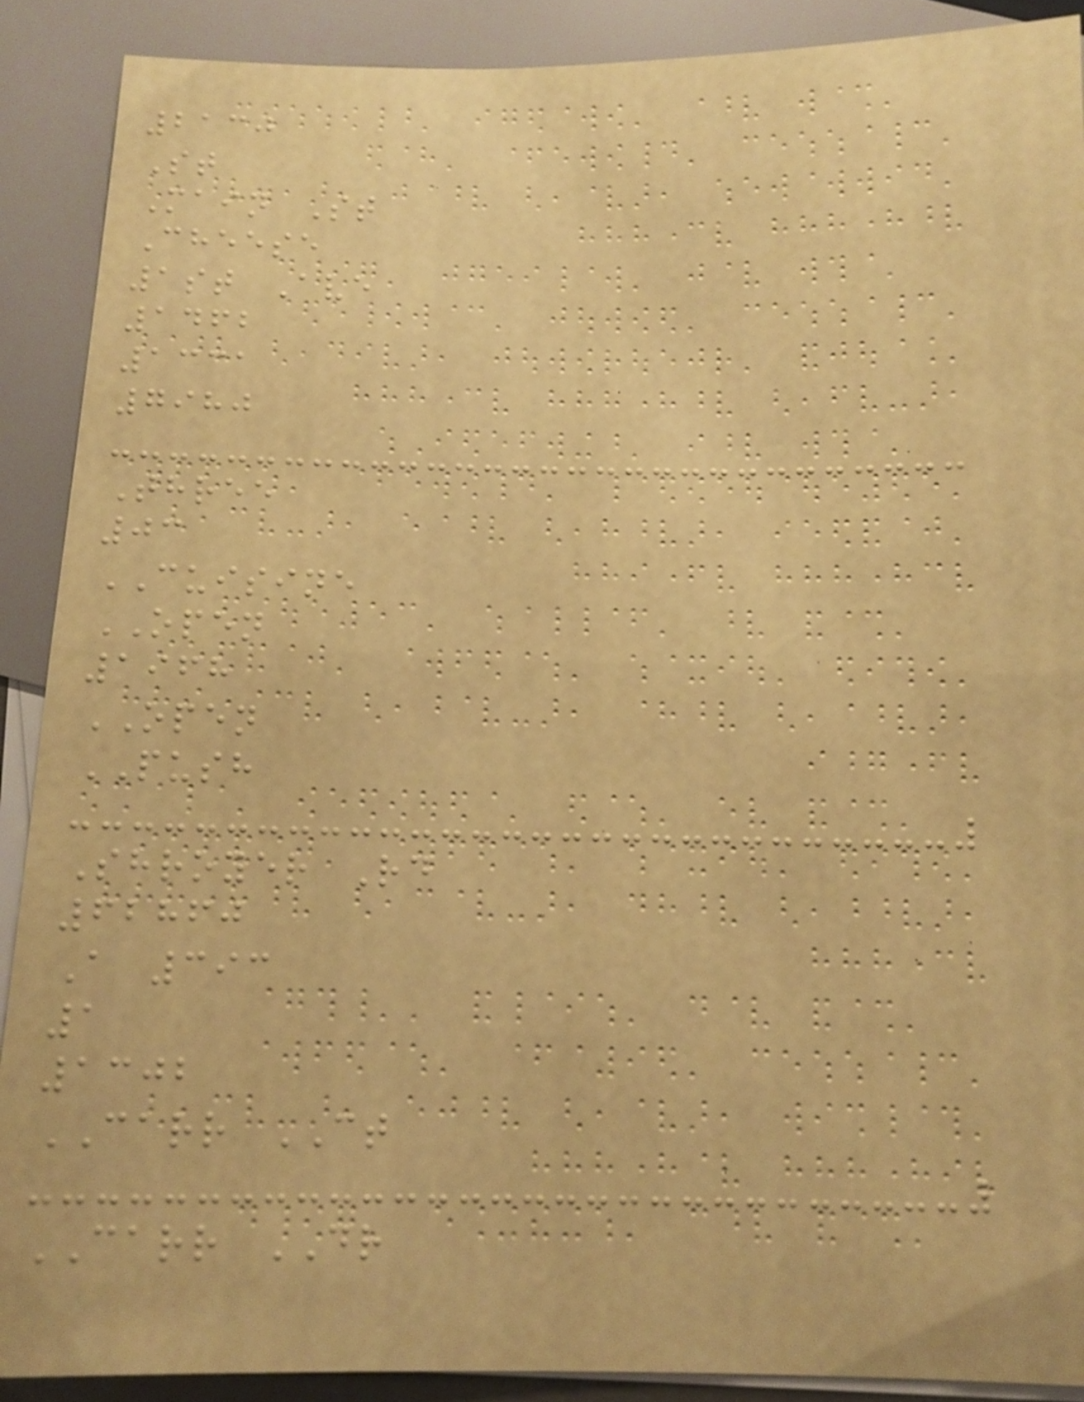2130
St
Main St
Cheese
1st Ave
1462
1331
7980
Three
03
CUISINE
OPEN
1968
OPEN
PUSH
Shroyer Rd
62860
A 393
1
1302
CARR CT
CARR DR
